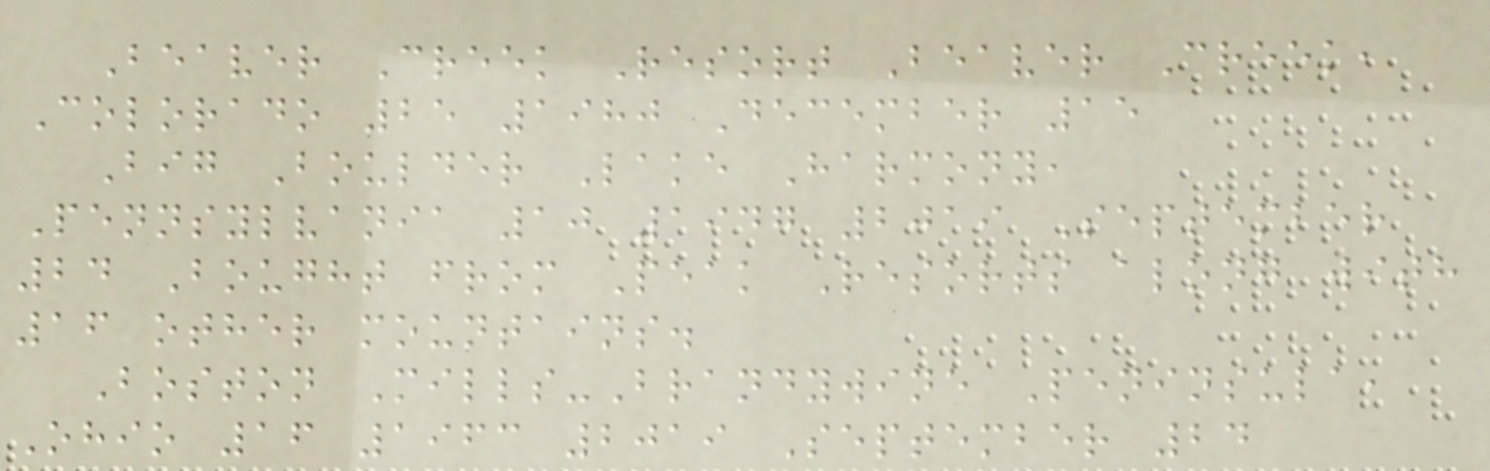Beaver Creek Resort Beaver Creek,
Colorado 25 1980 December 15
Big Boulder Lake Harmony,
Pennsylvania 10 1947 2019 September
24 Bought from Peak Resorts along with
16 other mountains.
Boston Mills-Brandywine Peninsula,
Ohio 16 1963 2019 September 24
